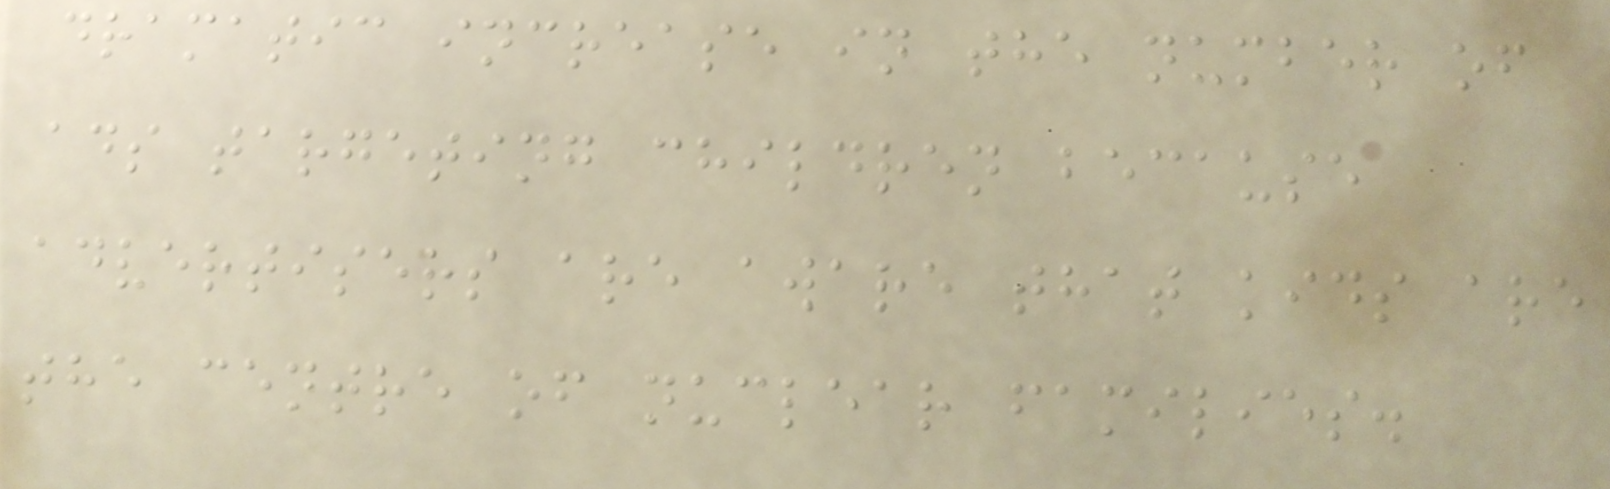dramatic increase in the number of
ads targeting children because
advertisers are aware that kids are
the centre of nuclear families.
